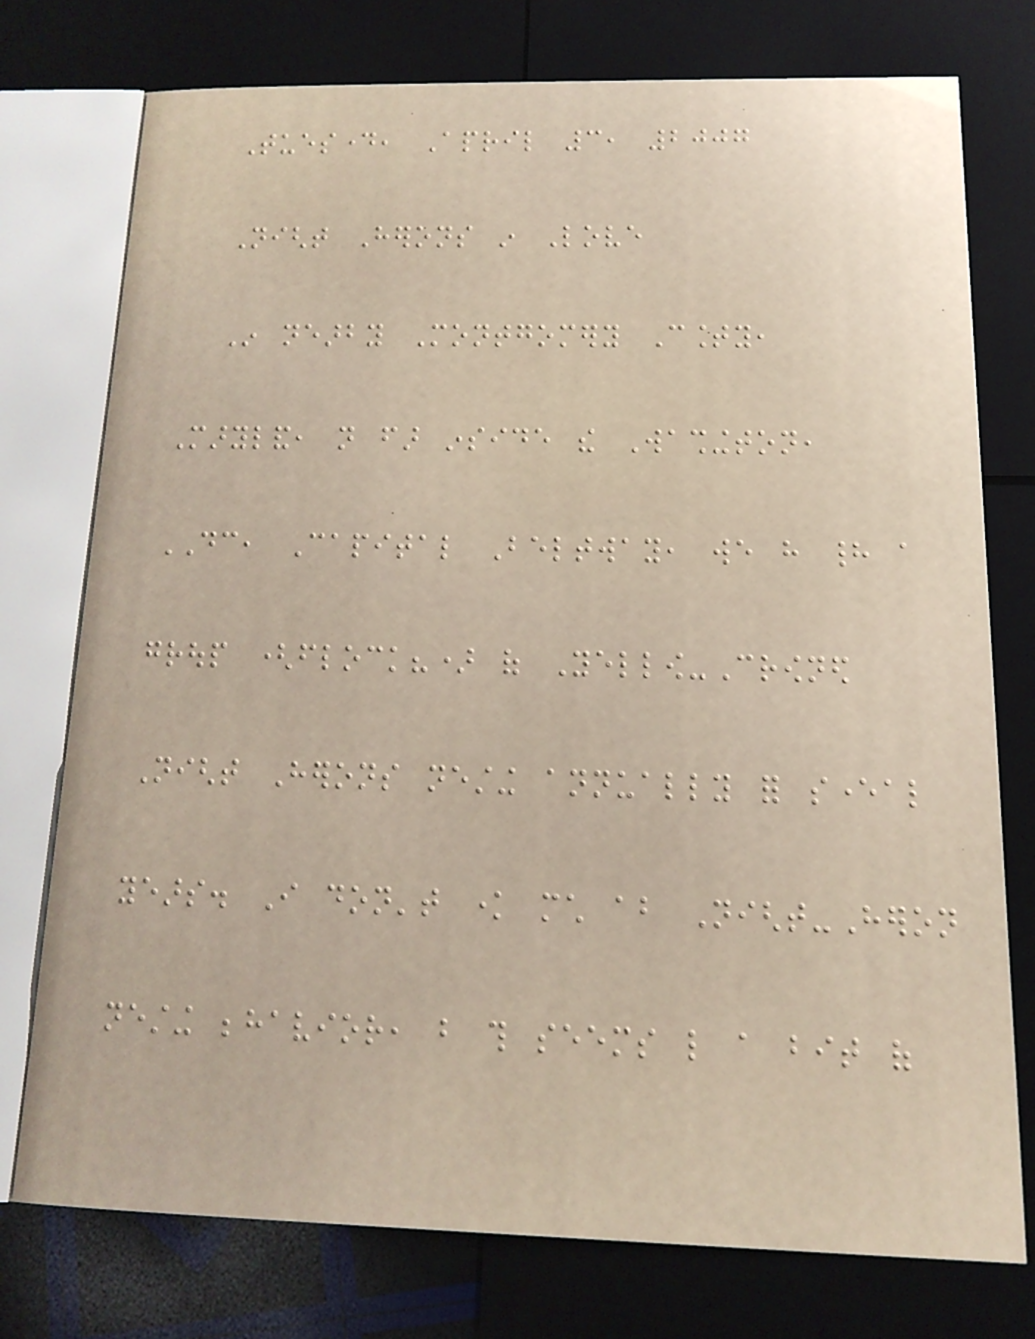Tuesday, April 3, 2007
Night Herons in Love
In nearby Montgomery County,
Maryland, not far inside the Washington,
DC, Capital Beltway, we have had a
group (flock?) of Yellow-Crowned
Night Herons nesting annually for several
years. I don't know much about Night-Heron
nesting behavior, but this seems like a bit of
